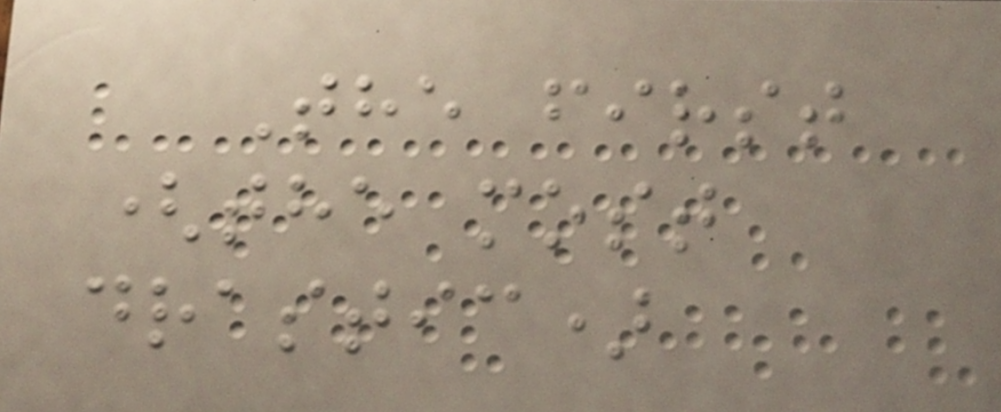The first
(the most
drastic)
